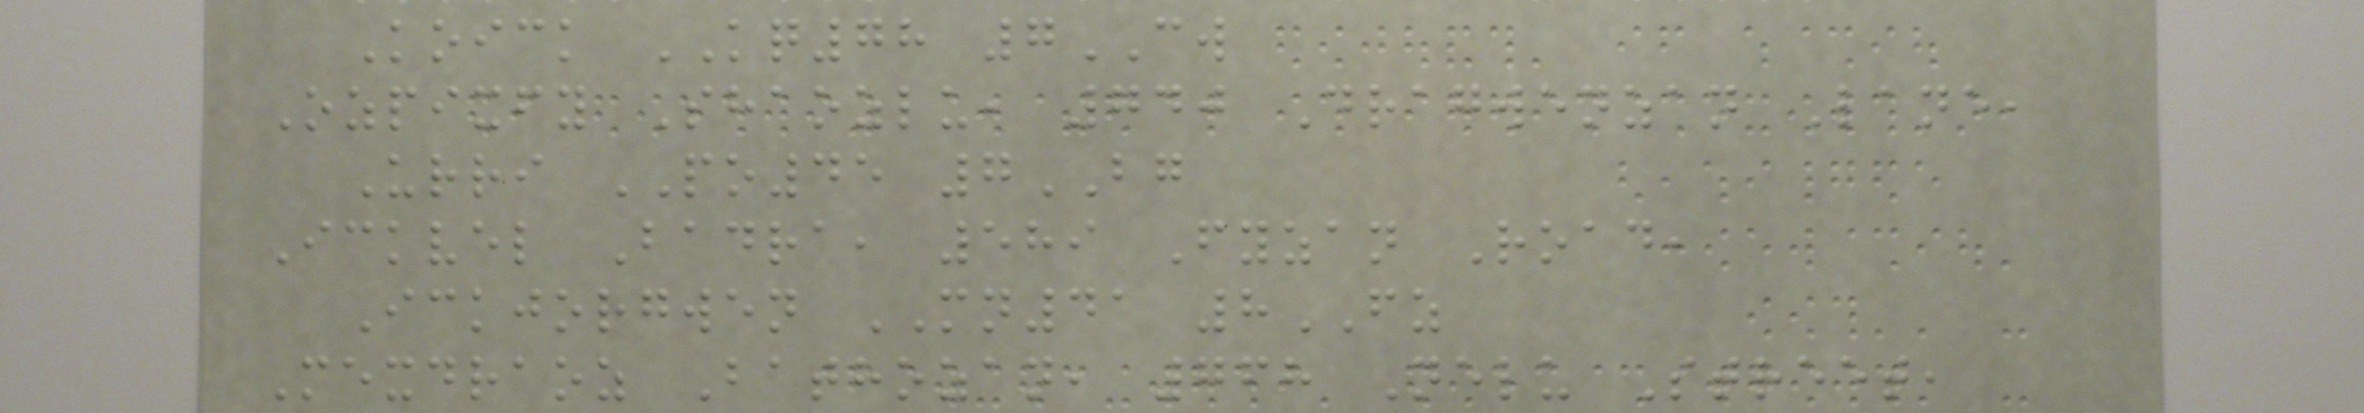Koick KQ78 7CW
Ozpixfy Shaozlu, 740 Dragwenzan Lane,
Urri PO45 7BG
Ickvel Badra, 589 Fyzan Road,
Ickjorgwen MN41 8FZ
Mexdraoz Bathozan, 768 Nelu Street,
